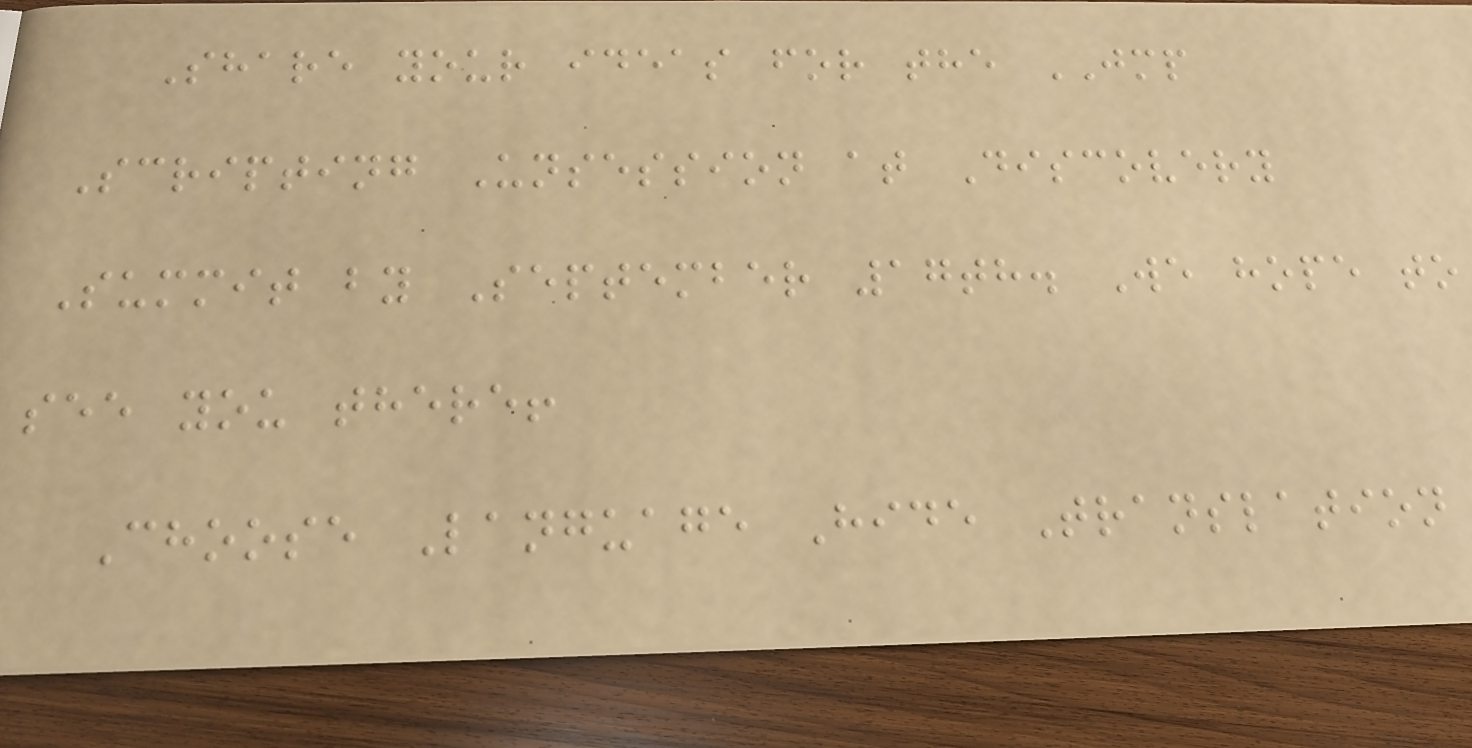Share your ideas for the JMP
Scripting Unsession at Discovery
Summit by September 17th. We hope to
see you there!
Choose Language Hide Translation
